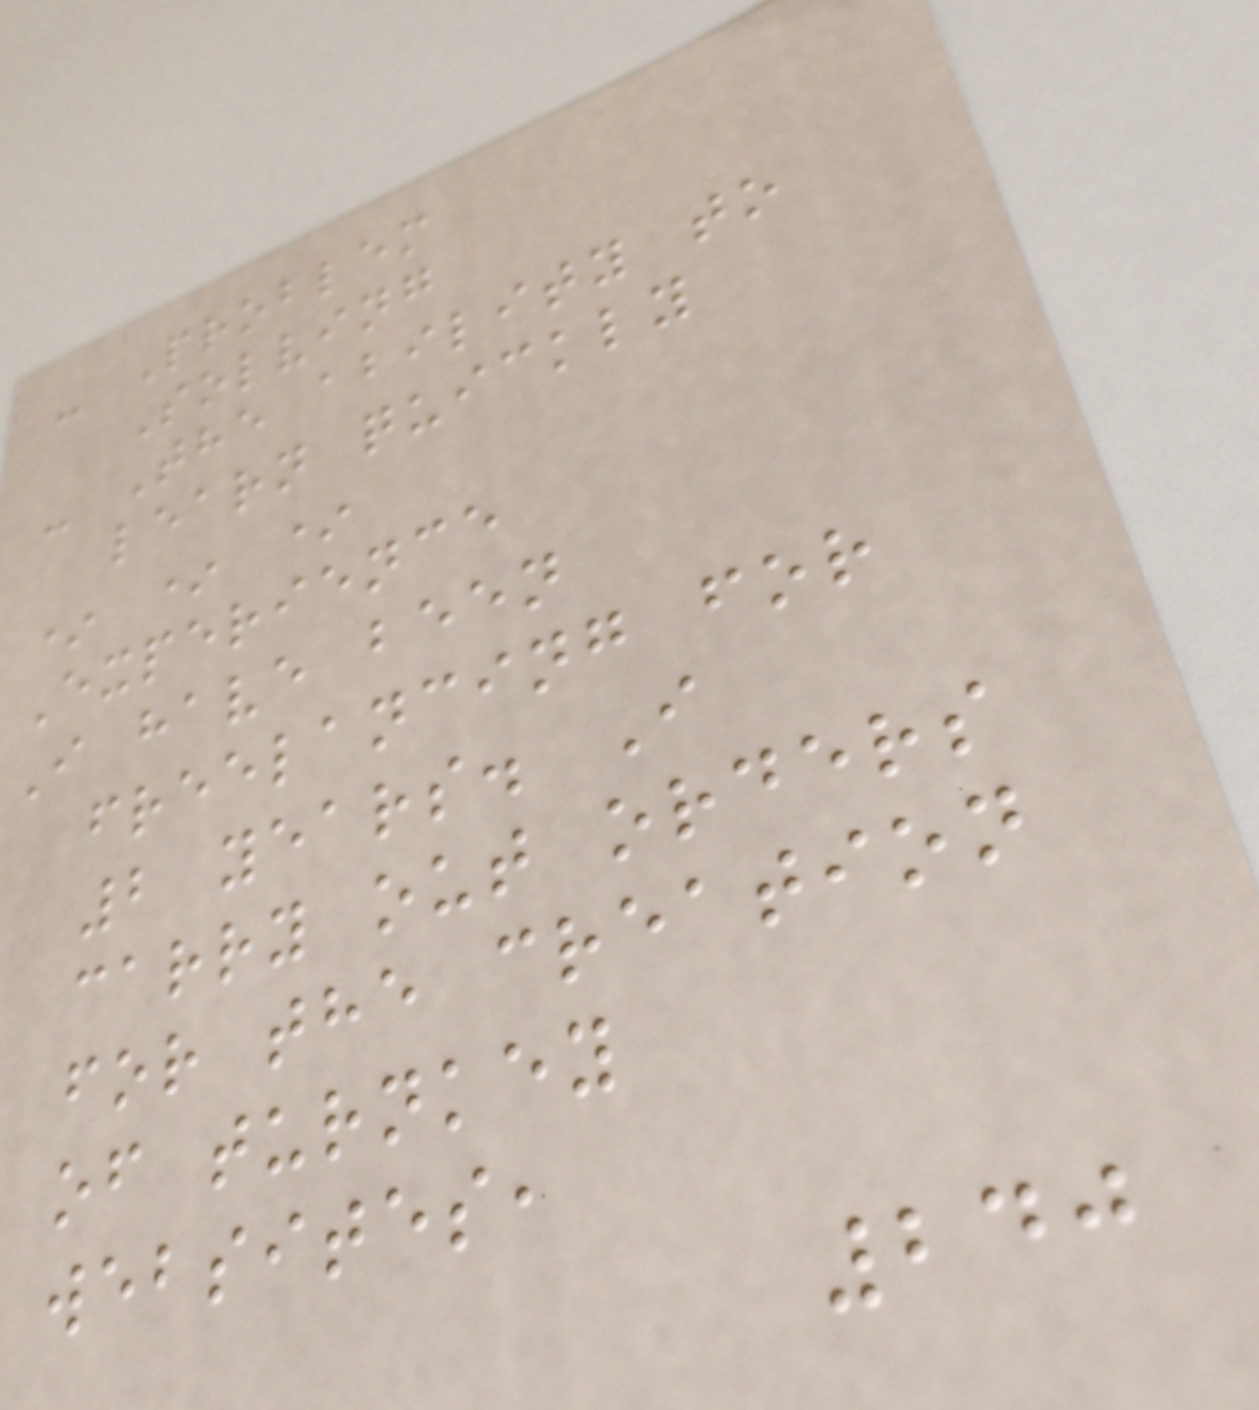- Problem
Solving
- The ability to
learn quickly
* * *
Experience
I have been
freelancing for
2 years. I
carry out orders
for the creation
of turnkey
websites,
240
